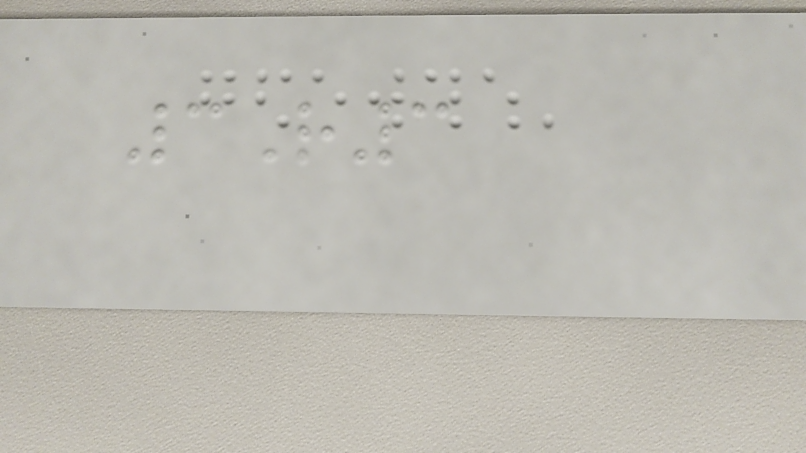3R3
